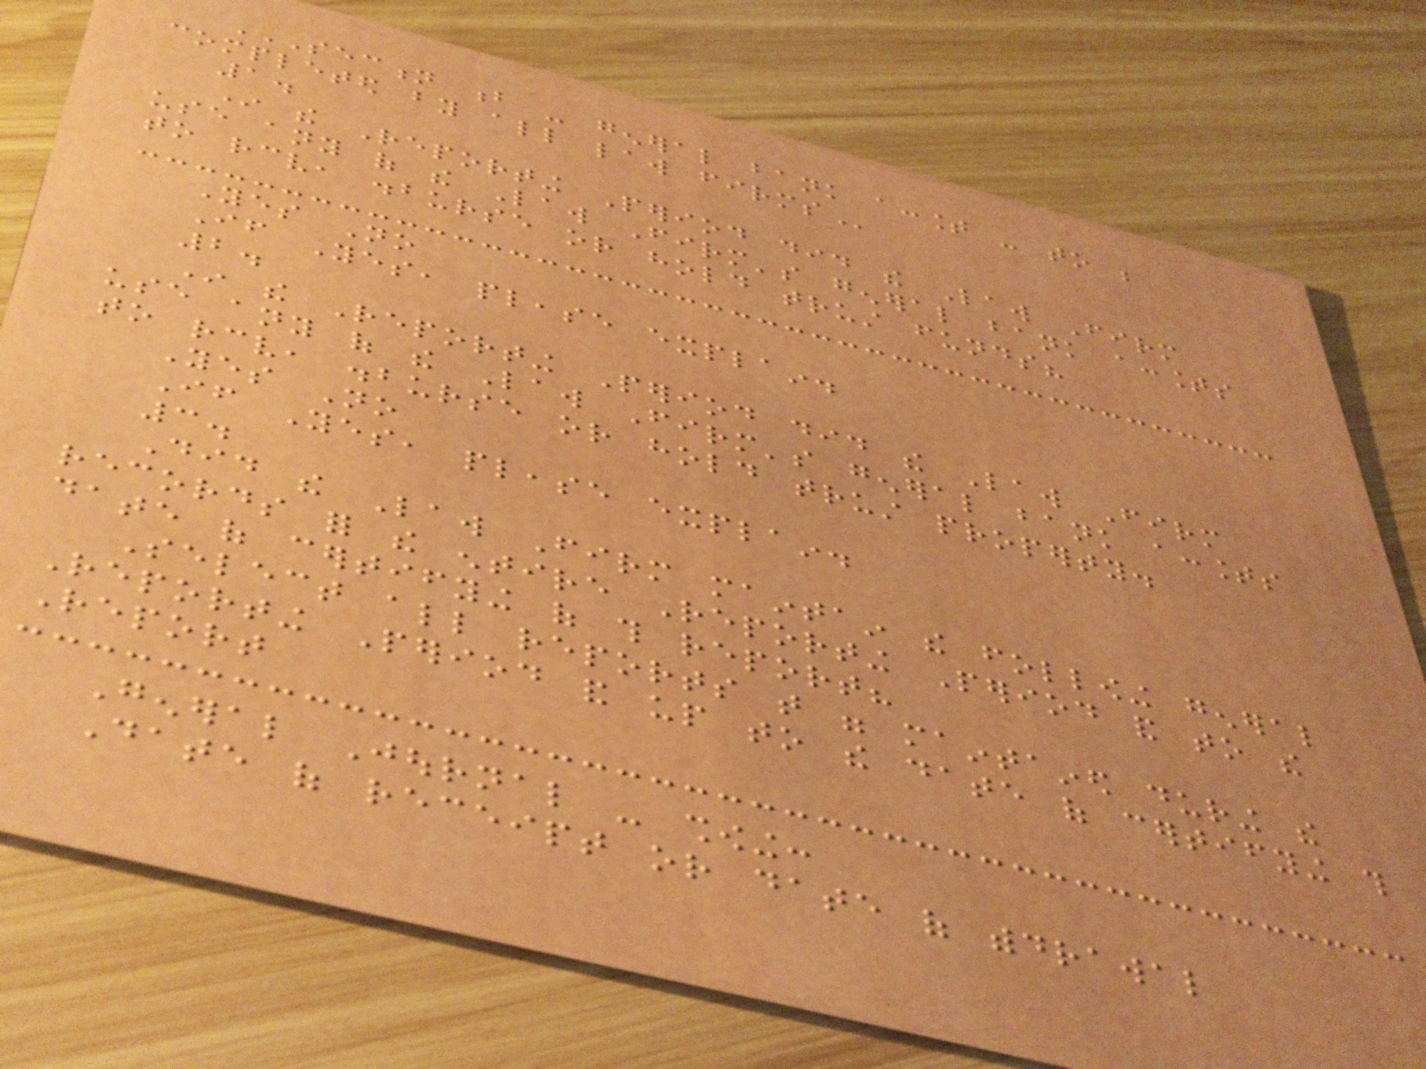SECTION B - GENERAL BANK ACCOUNT - TO BE
COMPLETED BY ALL LAW FIRMS
1.
In the Reporting Period did the Law Firm
use any of the Law Firm's general bank accounts
to receive, disburse or hold trust funds?
Yes No
If Yes, please explain.
2.
In the Reporting Period did the Law Firm
use any of the Law Firm's general bank accounts
to receive, disburse or hold trust property.
Yes No
If Yes, please explain.
3.
Did the Law Firm maintain the following general
records for the entire Reporting Period and to the
date of certifying of this report?
Select all reports that were maintained during the
Reporting Period and up to the date of certifying this
Report
General Journal - showing:
Date of receipt or date of withdrawal
